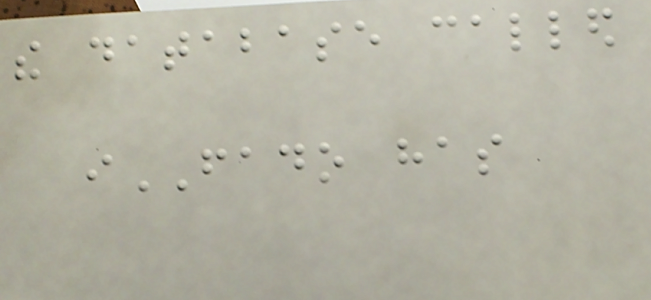the database called
iFADO has
